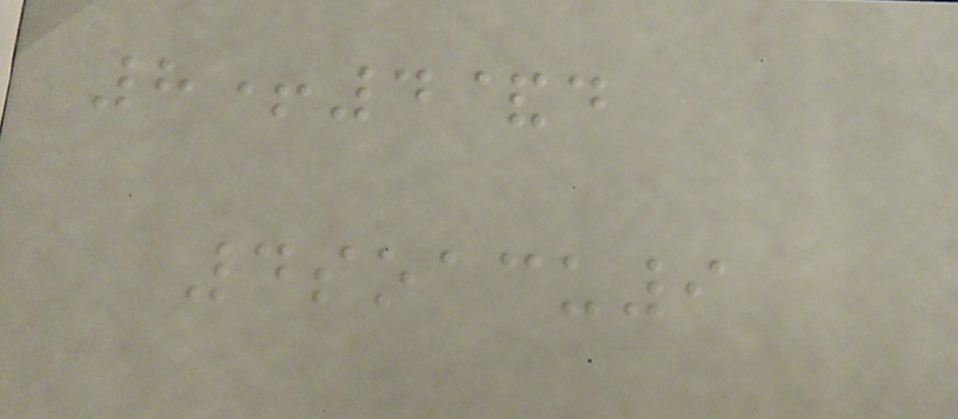8+4&d
4soacu9
